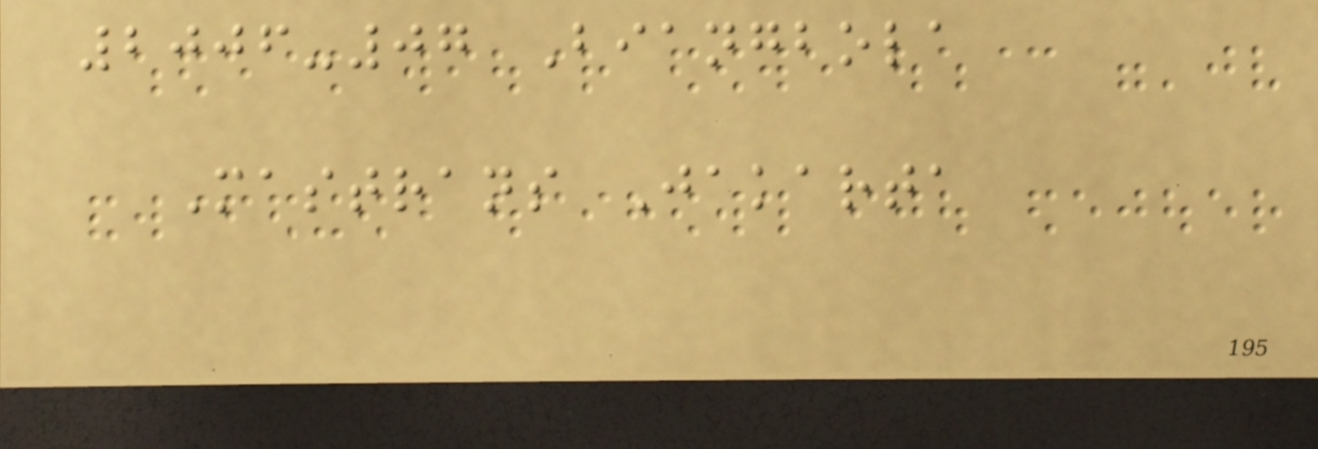2006-07 Biangbola
Mastrans Jakarta
